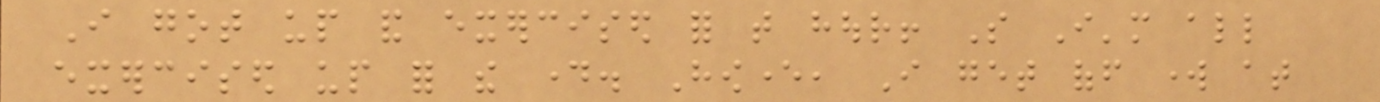I got up and exercised for that hour! So I'm all
exercised up for the day. However, I get off work at
